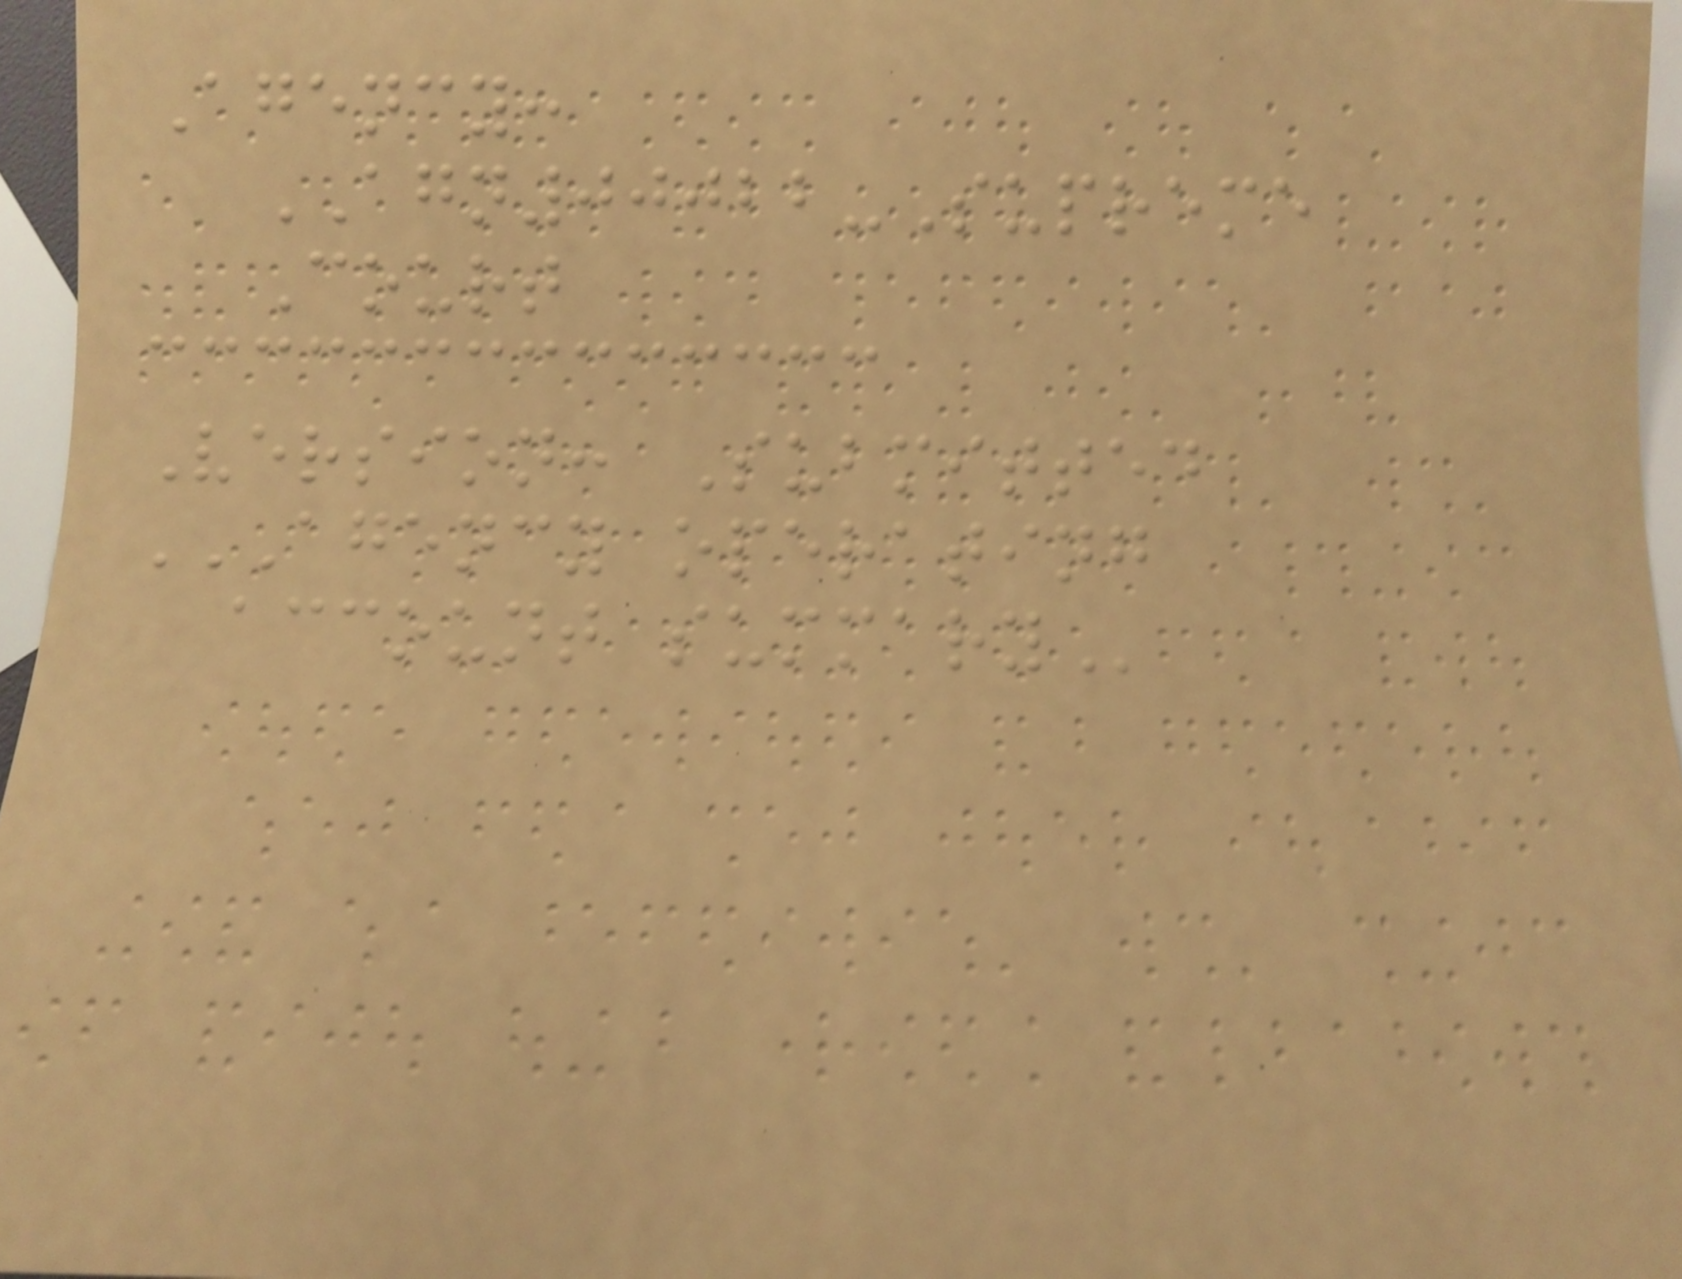Agency:
AGN00022-Supreme
Court
Version: Submitted
AGENCY OPERATING
ACCOUNT SUMMARY
